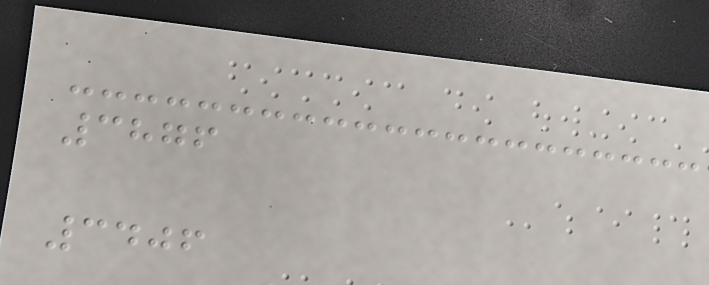3876
3406
